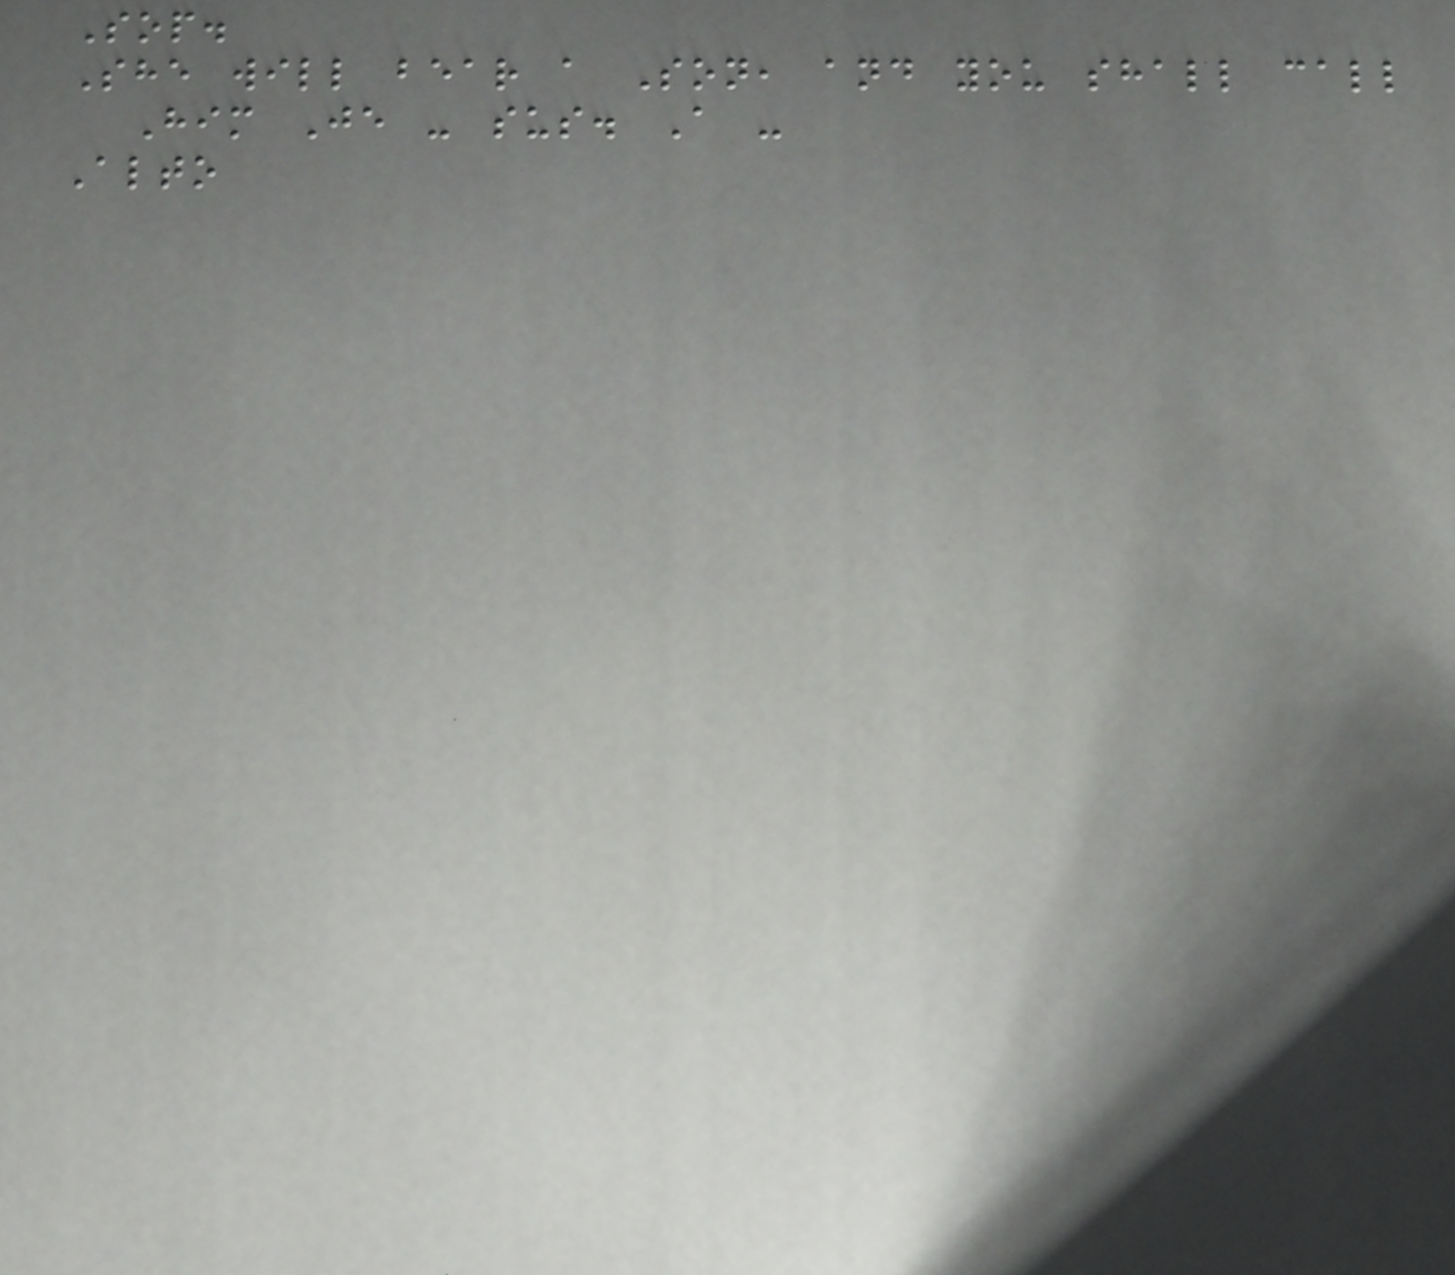Sop.
She will bear a Son, and you shall call
Him Je - sus. A -
Alto
